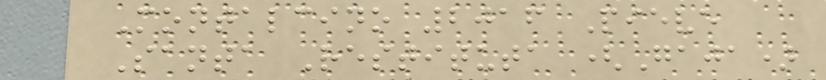Montalcino 2016 Pieve
Santa Restituta (Gaja)
